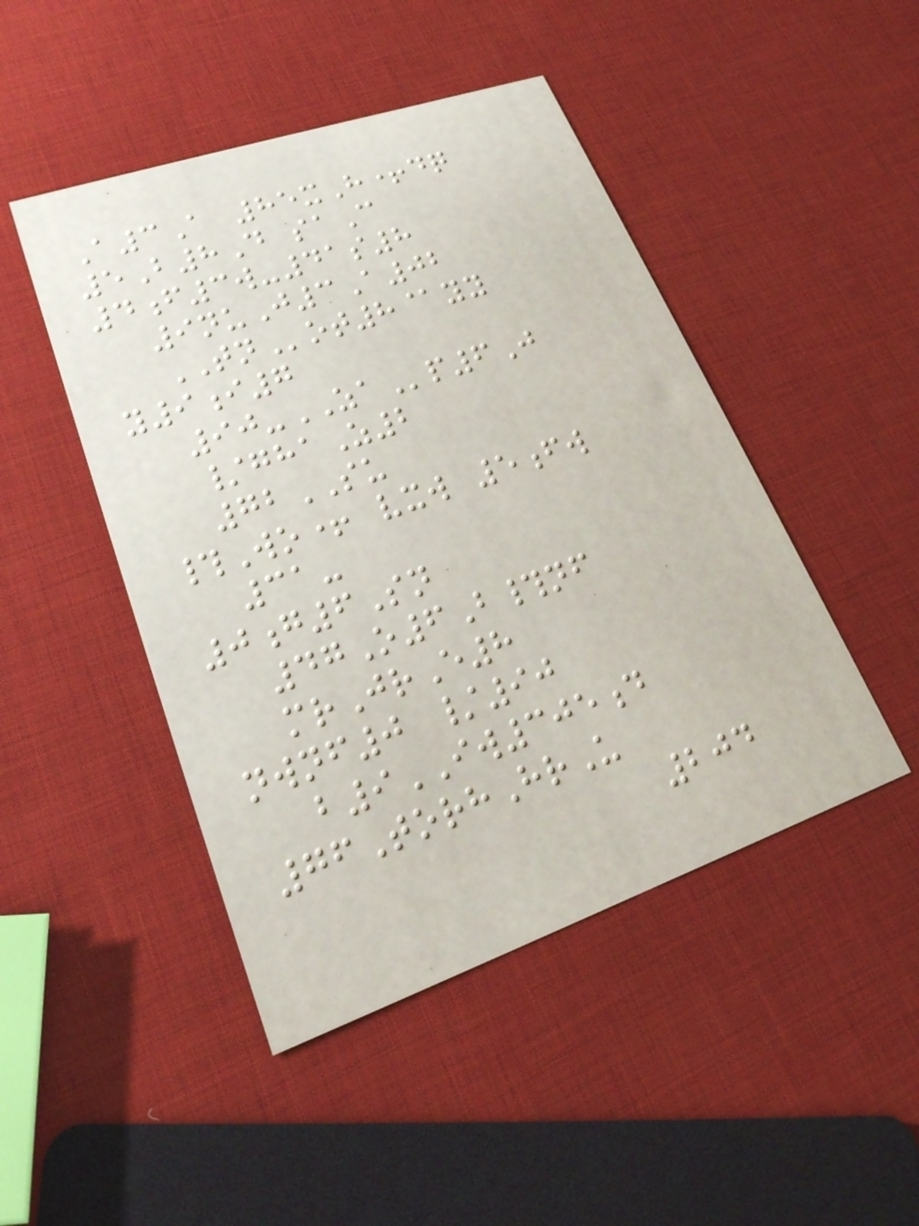A3A 85xH+dq
5B8D saC
4f3w-41s8
9nuJ3A02
TNot8@yy
y9i7
90-ZAp6J
/ghaZ2
72SU
#Wo+ vxw 5fw
31-
0g6Sn
47O6B#nf
mrJrE8
nwnf0 /90
b9IW305d
76TorhHrU
204
